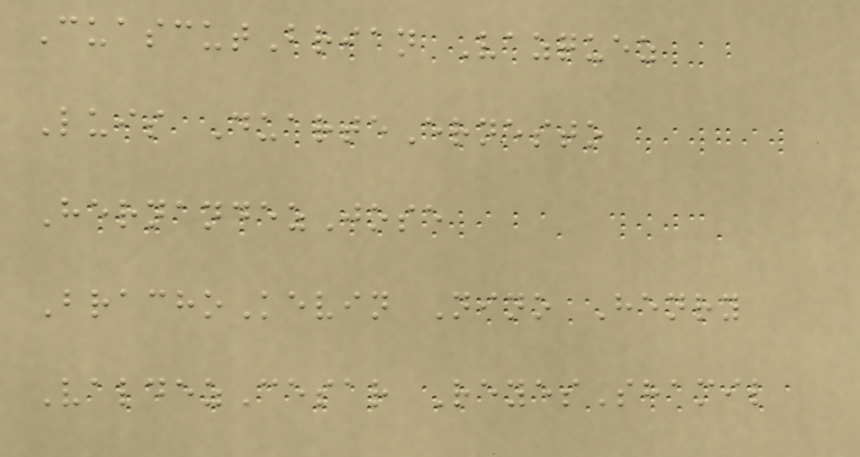CuascutBrian Vazquez
Luis DuarteErnesto
HernandezJose
BrachoKevin Nino Henry
ValdezCesar ReyesShamil
